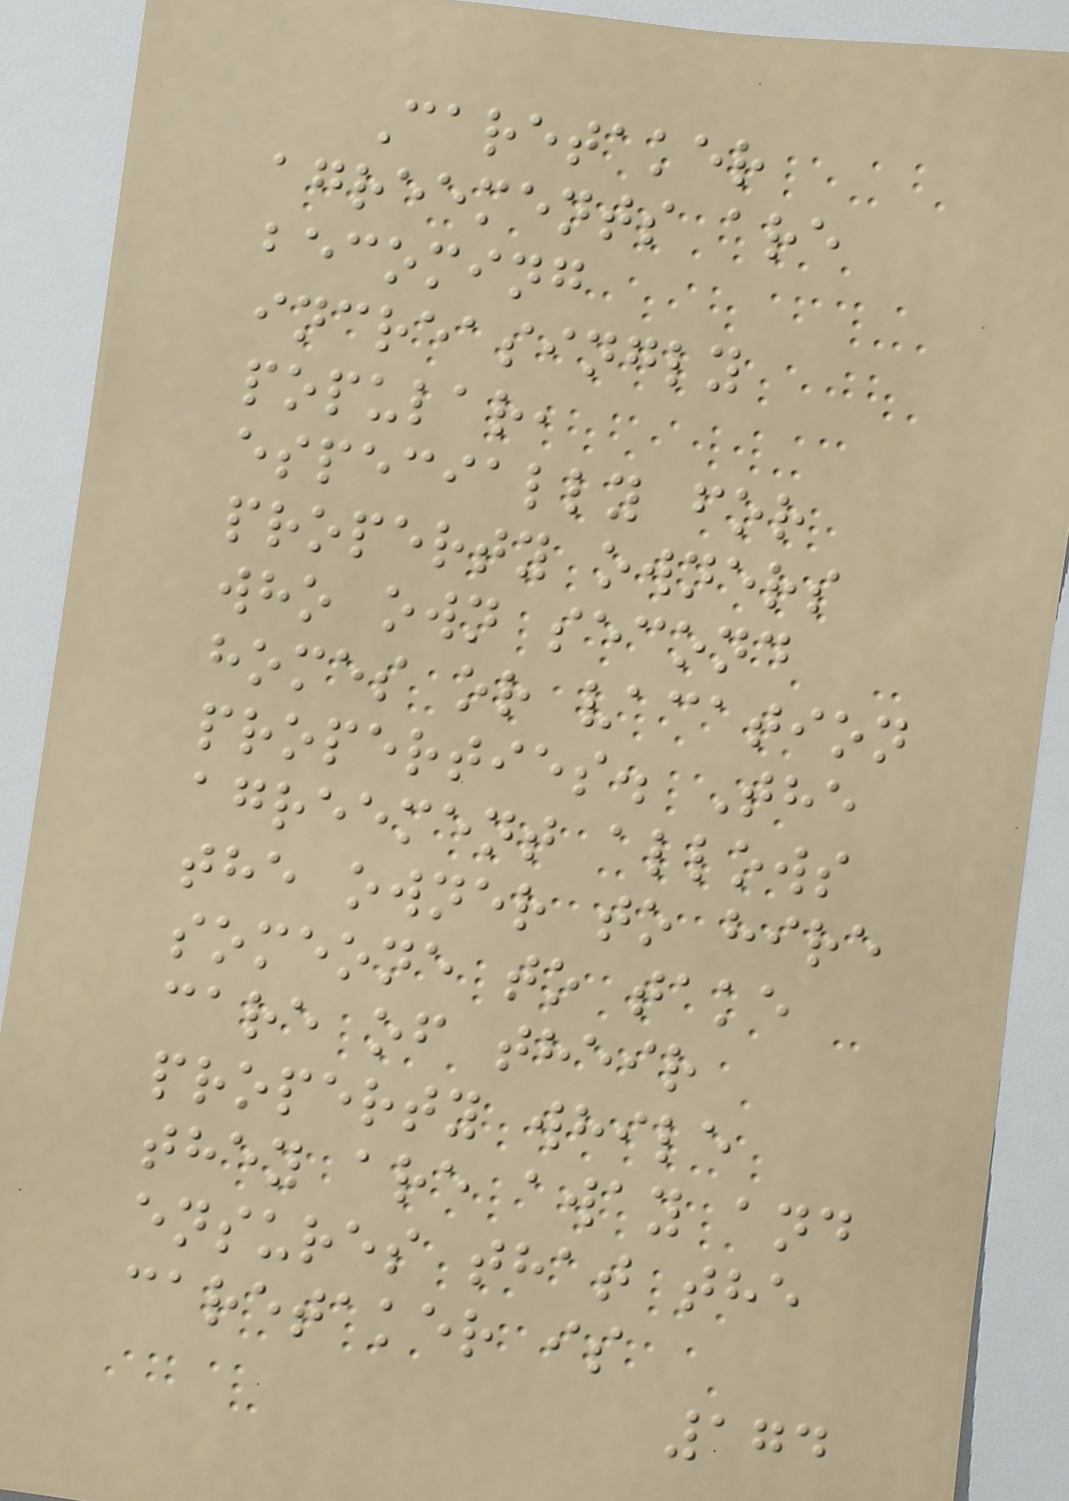Caretaker
agreements are
becoming
increasingly
popular,
especially for
property owners
who own second
homes or vacation
properties. The
agreement allows
the owner to hire
someone to take
care of their
property while
they are away and
ensures that the
caretaker is
174
